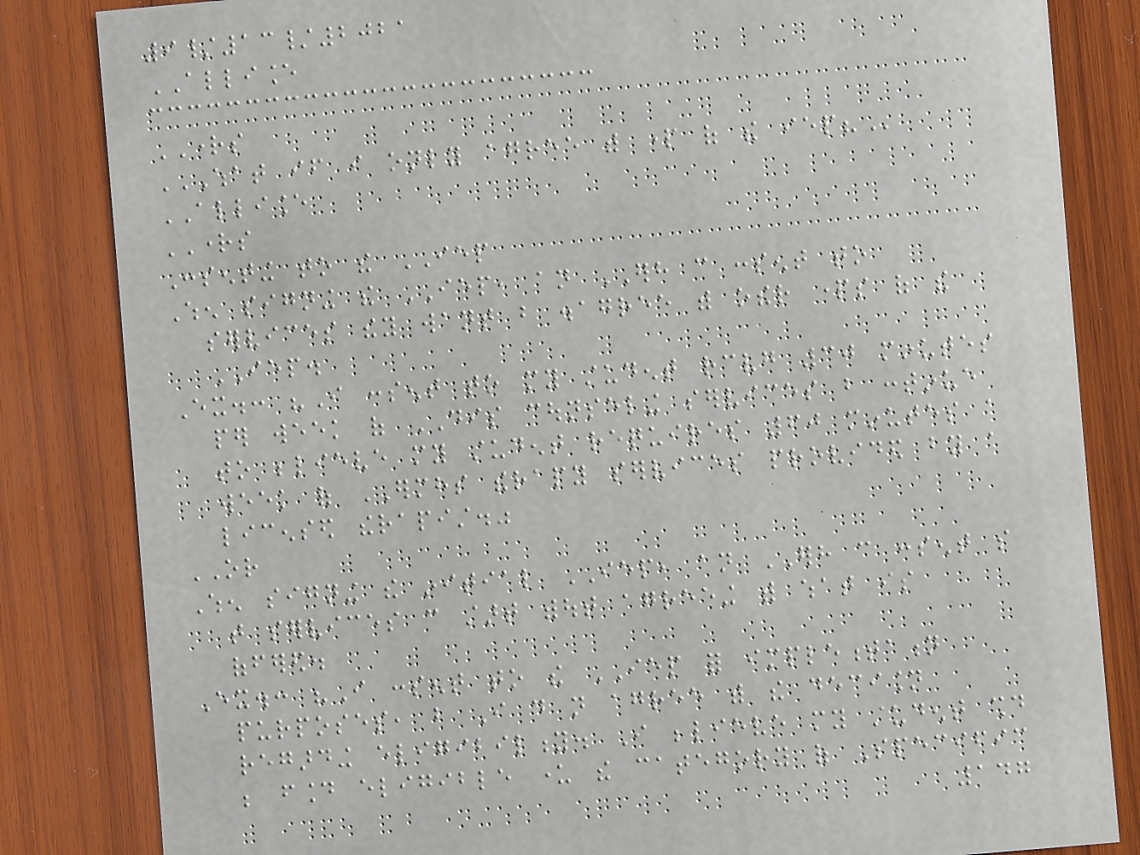9/13/2021
ALLIANCE
RIGHTS
WHAT IF I ONLY AGREE WITH PART OF THE IEP?
ALLIANCE
RIGHTS
Consenting to the IEP
When signing the IEP, an ERH can consent to
services they want but disagree with other parts of the
IEP.
Ex.: "I consent to my student receiving 30 minutes
per week of DIS counseling services but continue
to believe my student requires 60 minutes a
week of ERMHS therapy services provided by a
licensed therapist."
OR
When signing the initial IEP, an ERH can consent so
that services can start without agreeing with what is
offered.
Ex.: "I consent to the IEP for implementation
purposes, but I do not agree with the decision
regarding eligibility. I believe my student should
be found eligible under the category of Specific
147
